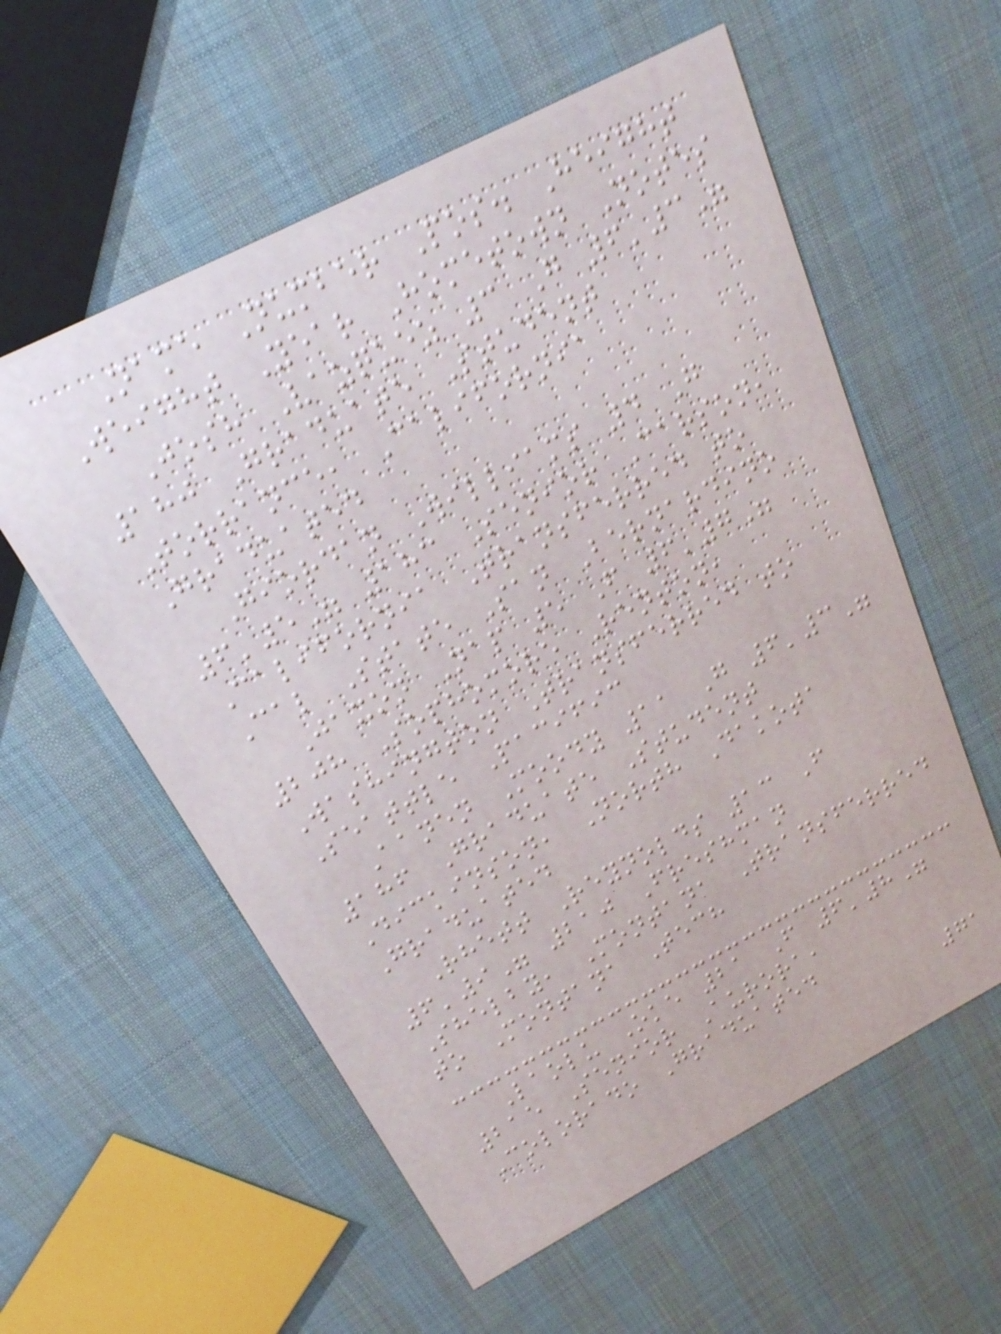Name Number Pos. Height
Weight Year Hometown Notes
Josh Vazquez 3 G 6'3"
180 Graduate Student
Torrance, California
Graduated
Giordan Williams 4 G
6'5" 183 Senior Carson,
California Transferred to
Cal State San Bernardino
Jaxon Nap 5 F 6'7"
208 Sophomore Renton,
Washington Transferred to
Seattle Pacific
Aanen Moody 11 G 6'3"
186 Graduate Student
Dickinson, North Dakota
Graduated
Rhett Reynolds 13 F
6'9" 210 Freshman
Shelby, Montana Transferred
to Montana Tech
Laolu Oke 21 F 6'8"
215 Senior Aurora,
Colorado Graduated
71
